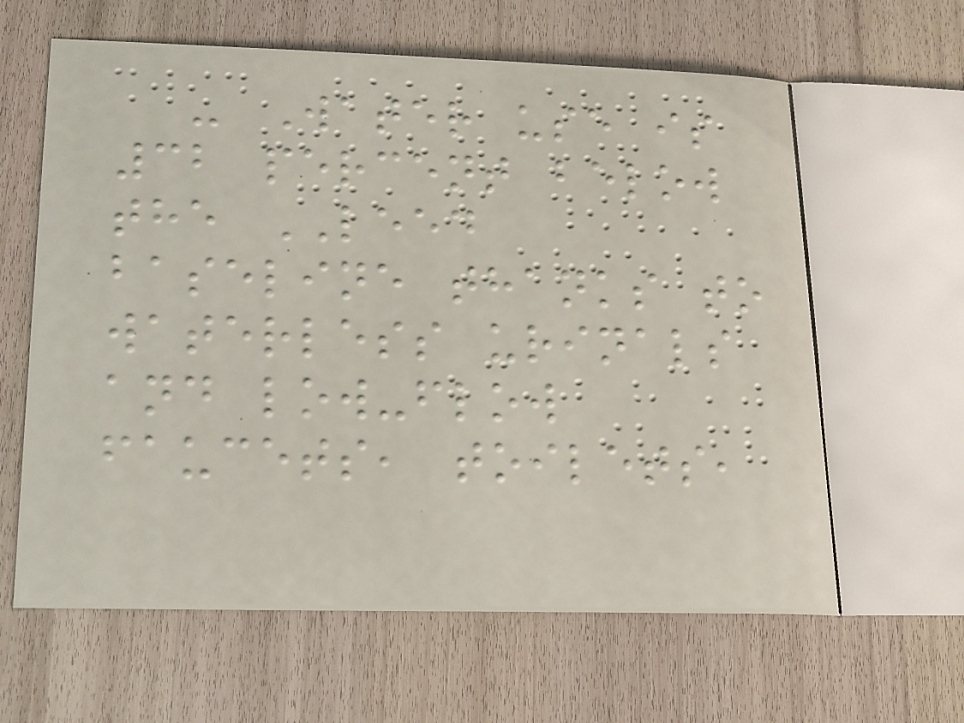- Water use is
32 percent below
the LEED
baseline thanks to
waterless urinals
and low-flow
faucets, toilets,
